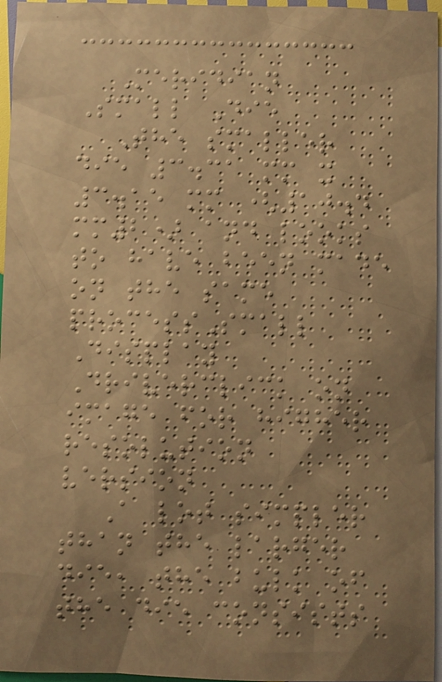Meridian
Small Die
The smaller
die 3.31 mm x
3.15 mm (10.4
mm2) and looks
to have been made
on the same
processSmall
Display
Driverclick on
image for higher
resolution
version
A lot simpler
than the larger
die, the bulk of
the die consists
